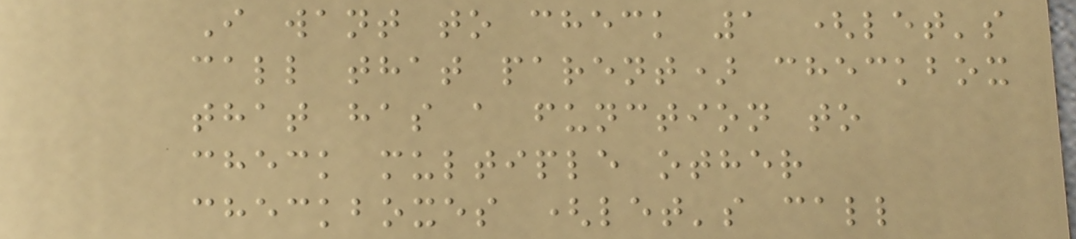I want to check 1 (let's
call that parent) checkbox
that has a function to
check multiple other
checkboxes (let's call
